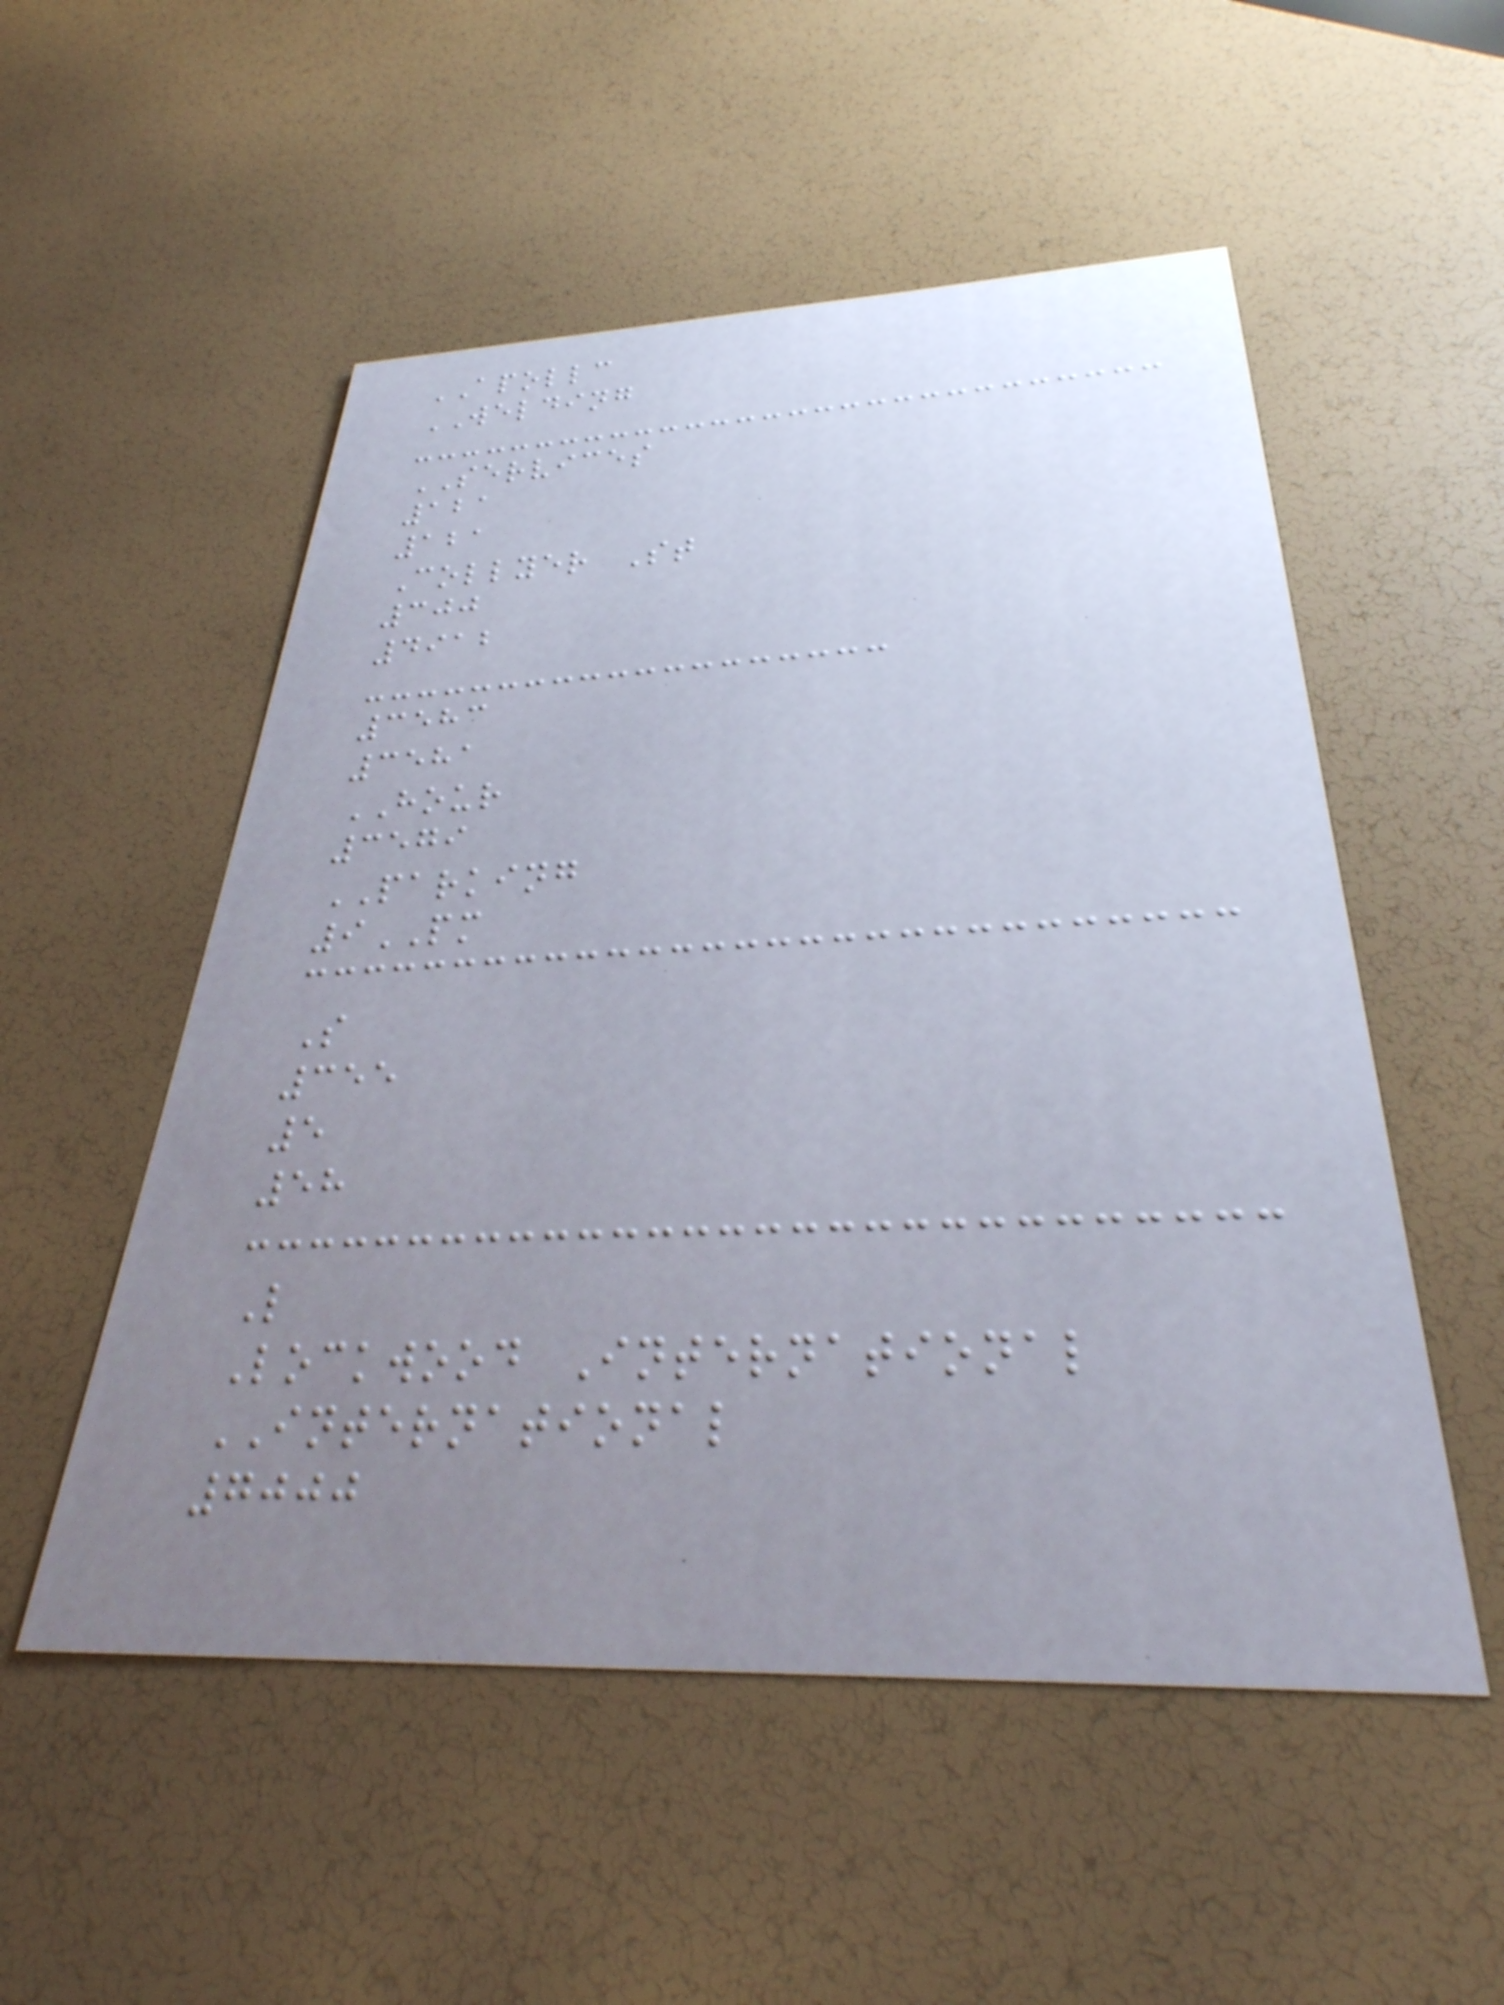APOLLC
WELDING
SERVICES
121
121
Collyer St
300
4912
3583
3581
HOUR
3579
PARKING
9PM
S
355
5
58
L
Lockwood International
INTERNATIONAL
7000
